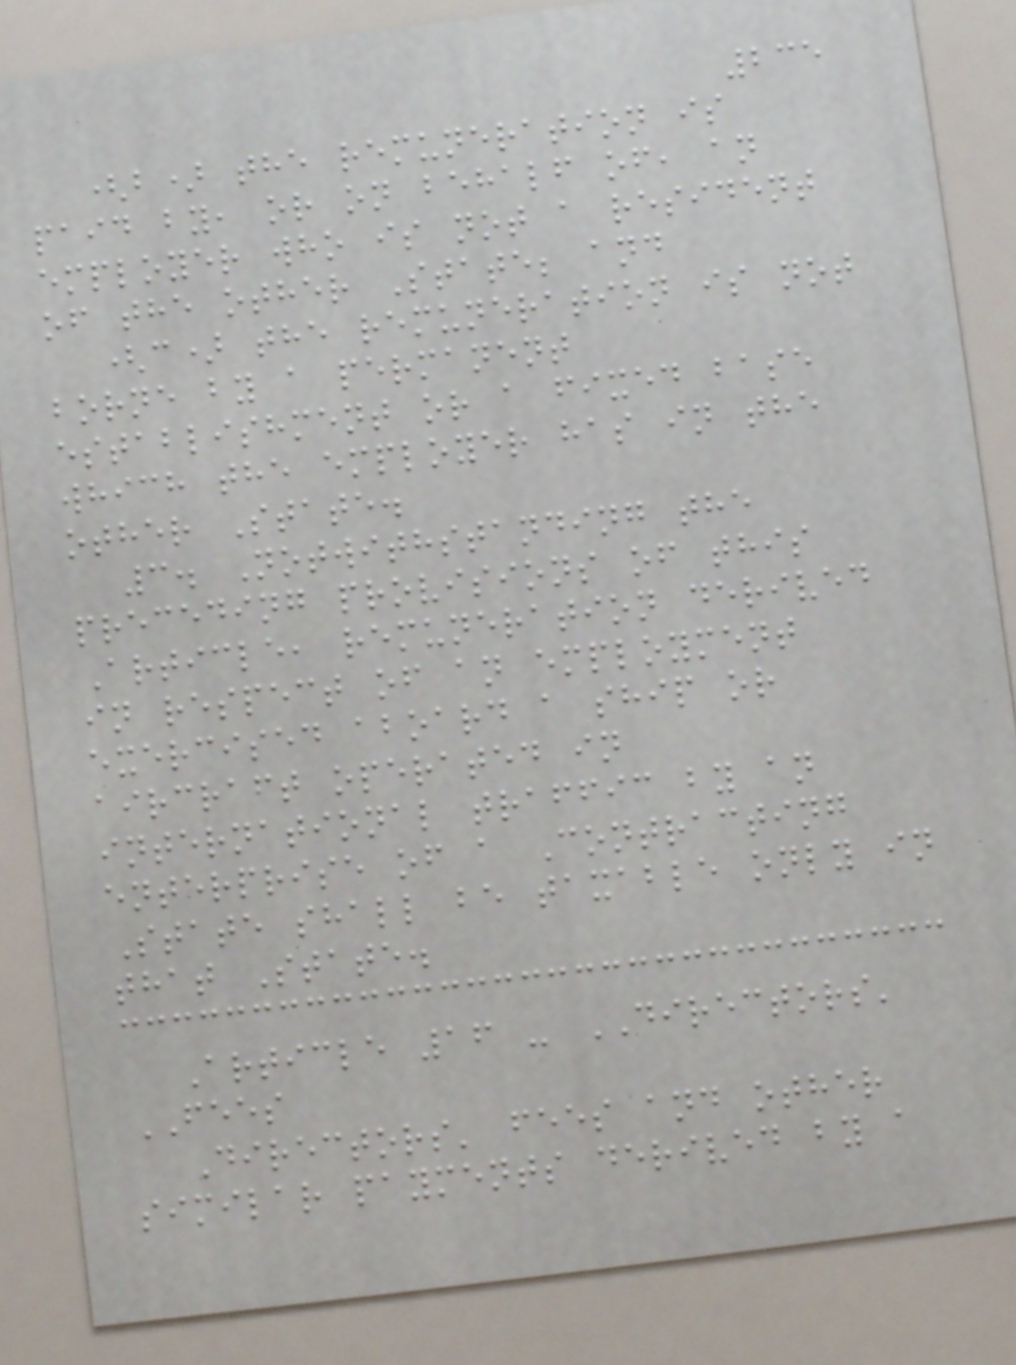235
(b) the remuneration is
paid by, or on behalf of, an
employer who is not a resident
of the other State; and
(c) the remuneration is not
borne by a permanent
establishment or a fixed base
which the employer has in the
other State.
3. Notwithstanding the
preceding provisions of this
Article, remuneration derived
in respect of an employment
exercised aboard a ship or
aircraft operated in
international traffic by an
enterprise of a Contracting
State shall be taxable only in
that State.
Article 16 - DIRECTORS'
FEES
Directors' fees and other
similar payments derived by a
